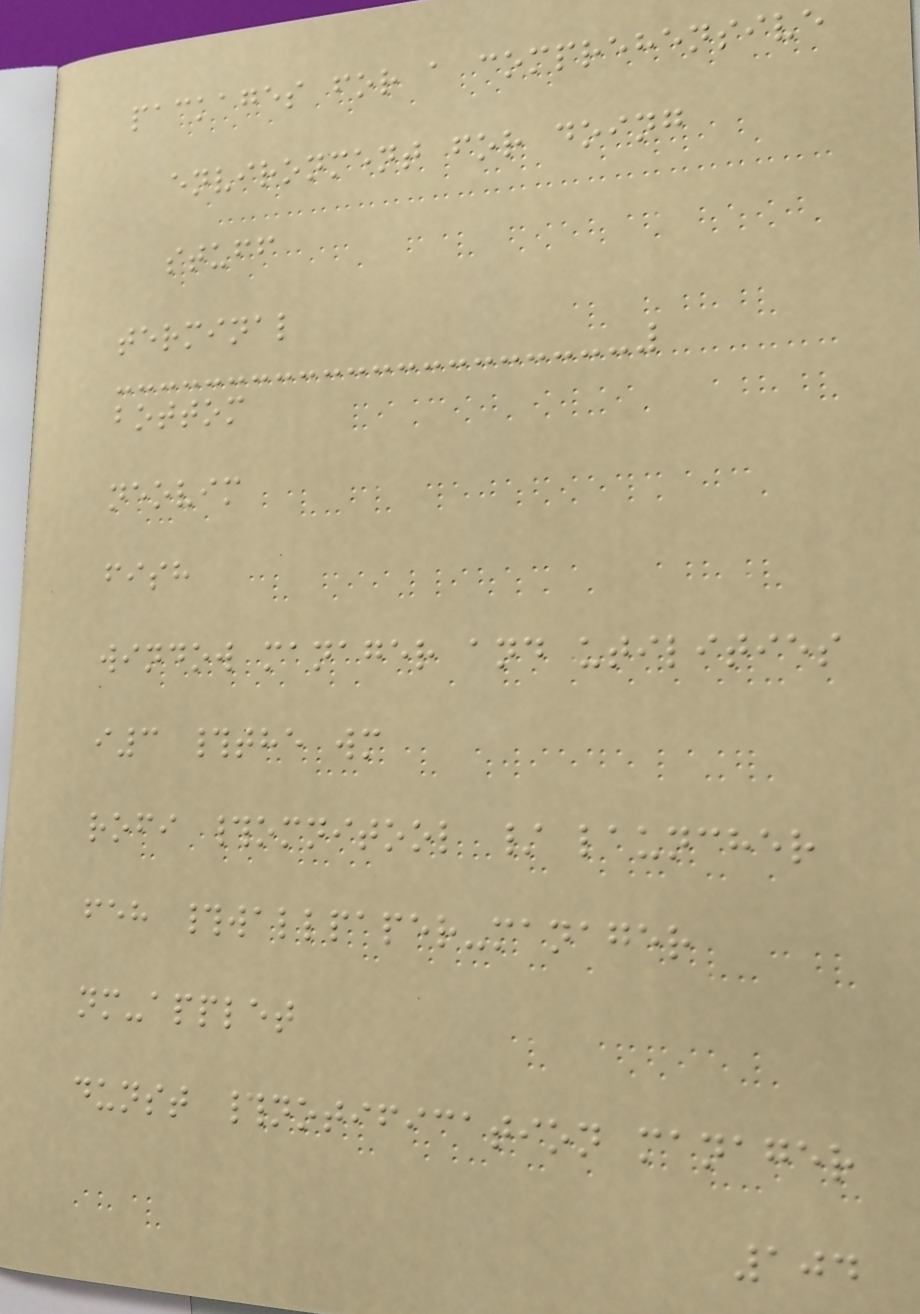packages for a comprehensive
environment for doing
stuff
terminal
bottom
neovim
fish
window manager and utilities
i3 #the wm
rofi #omnitool / launcher
feh #wallpaper-manager
nm-applet
dunst #notification manager
104
